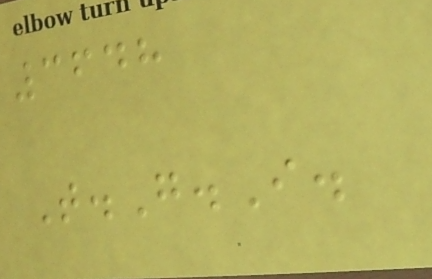3648
T.G.I.
